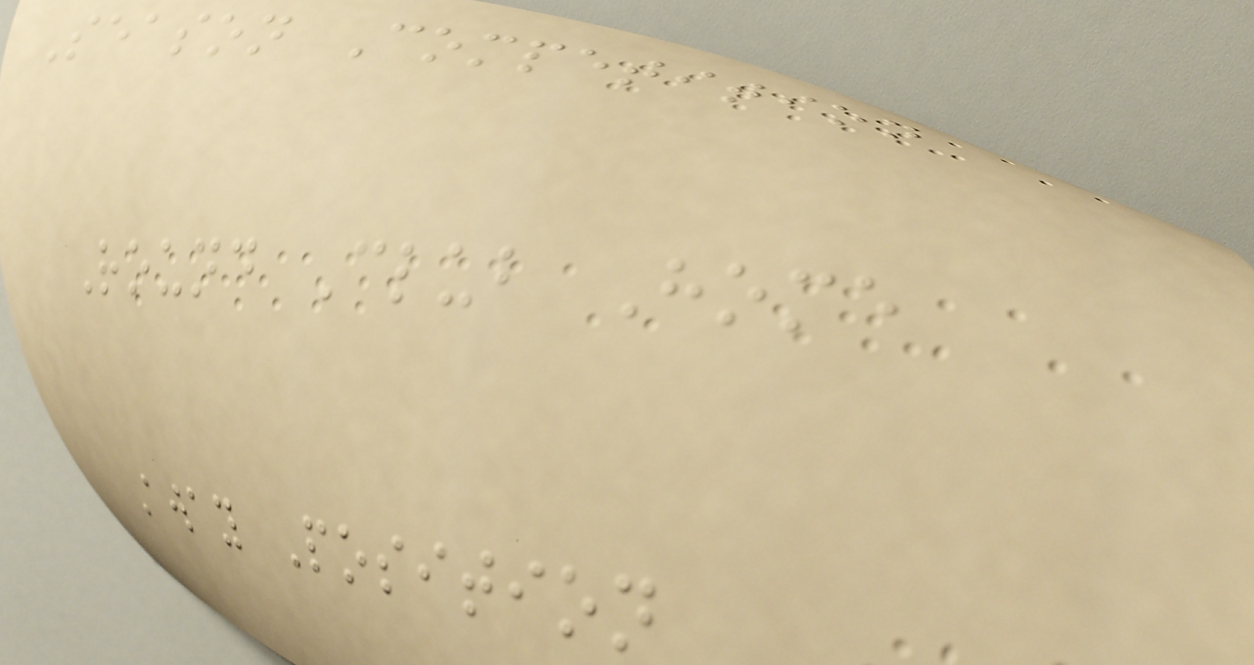Season Competition
Round Club Home
Away Position
